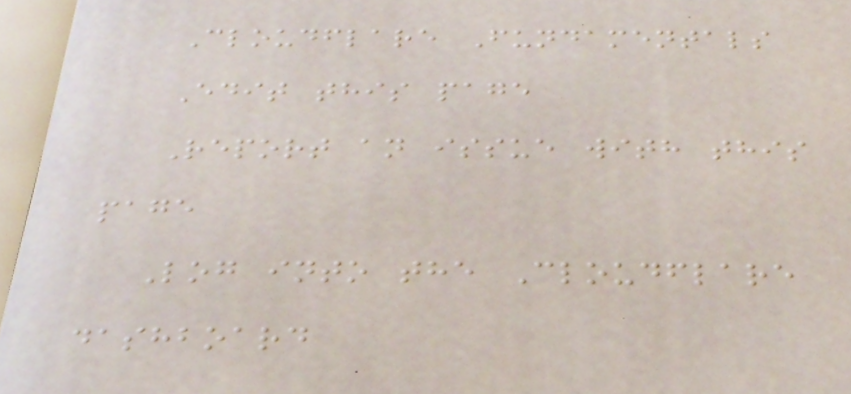Cloudflare Fundamentals
Edit this page
Report an issue with this
page
Log into the Cloudflare
dashboard
